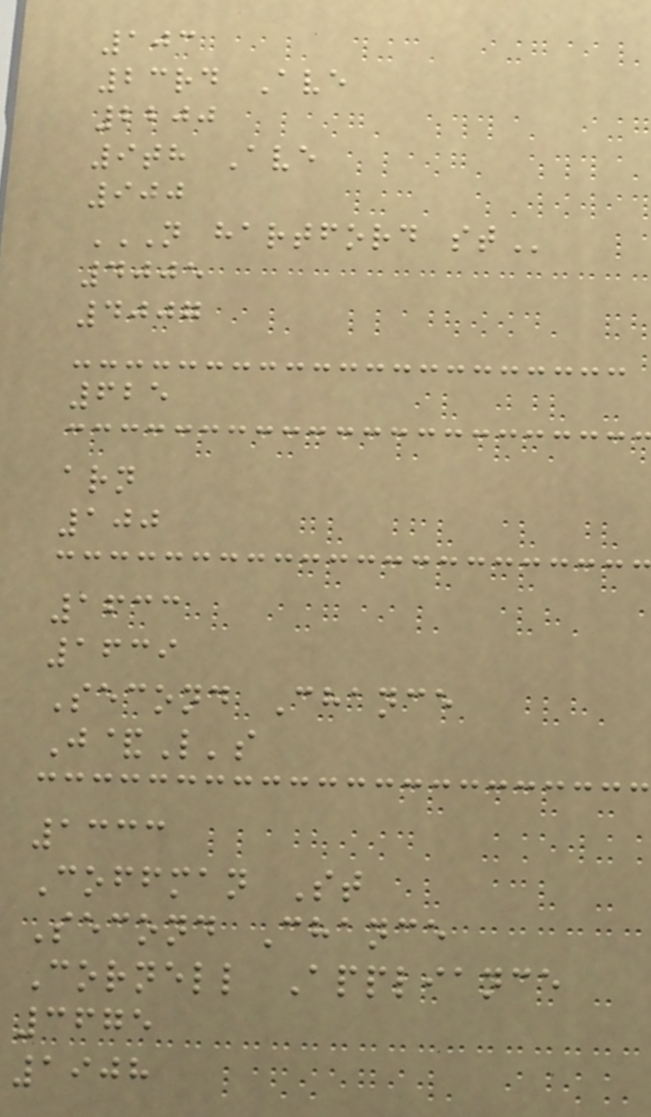103
23rd Ave
2200
9th Ave
900
N HARTFORD ST
4005
4007
625
arn
100
1633
1639
Second Chance
J&L's
1333
Coffman St
Second Chance
Cornell Appliance
3675
1908
